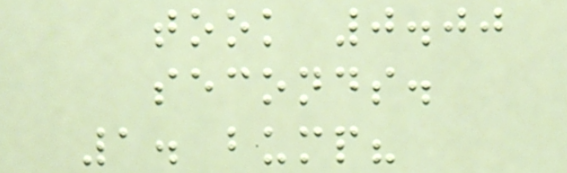took 0.00
seconds.
1. bump?
